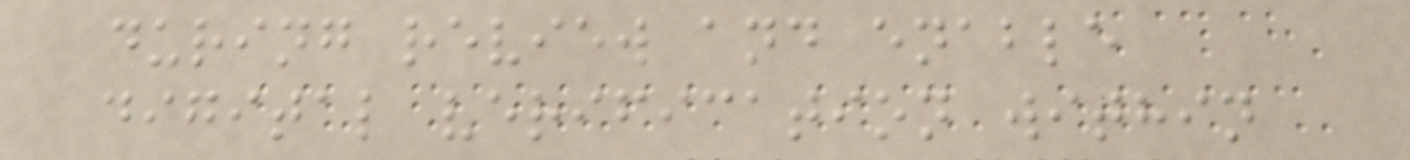during review and enable
digital verification within
